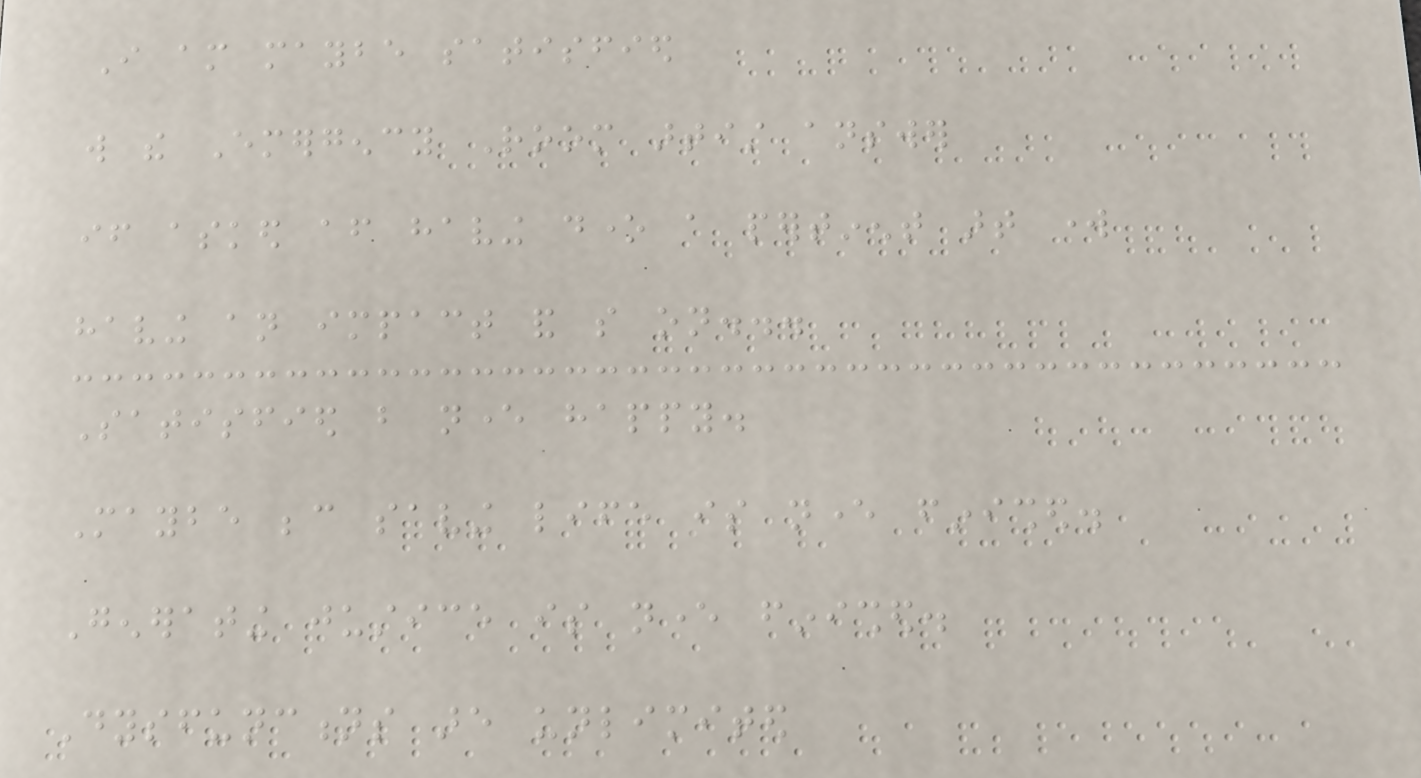I am maybe satisfied
will the Emergency Room artist answer
if asked after having done a pertinent art work
having an impact and so on...
Satisfied but never happy.
Maybe because saving life is never finished.
Generating justice is never finished.
Dysfunctions are unlimited
